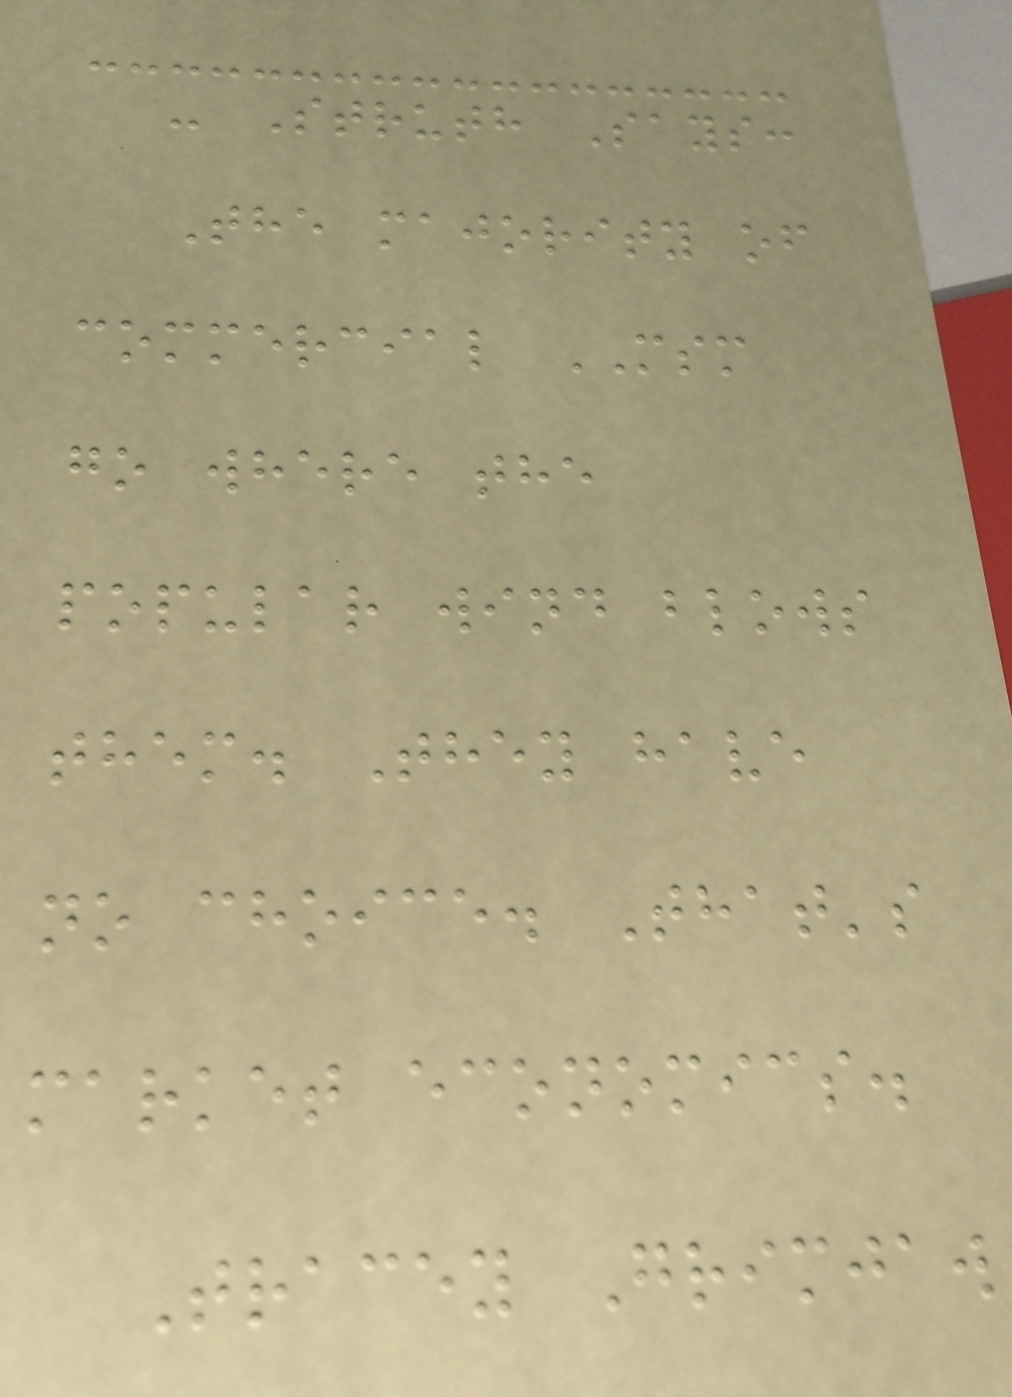- Struth Says:
The majority of
commercial MSM
go where the
popular wind blows
them. They have
no choice. That's
market economics.
Tracey Grimjaw
